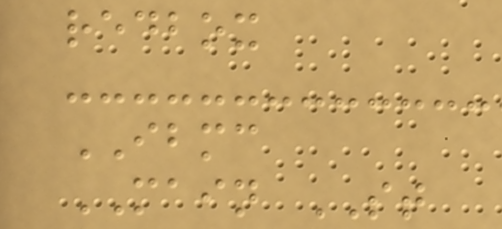redbox
IBMC
MAIN ST
